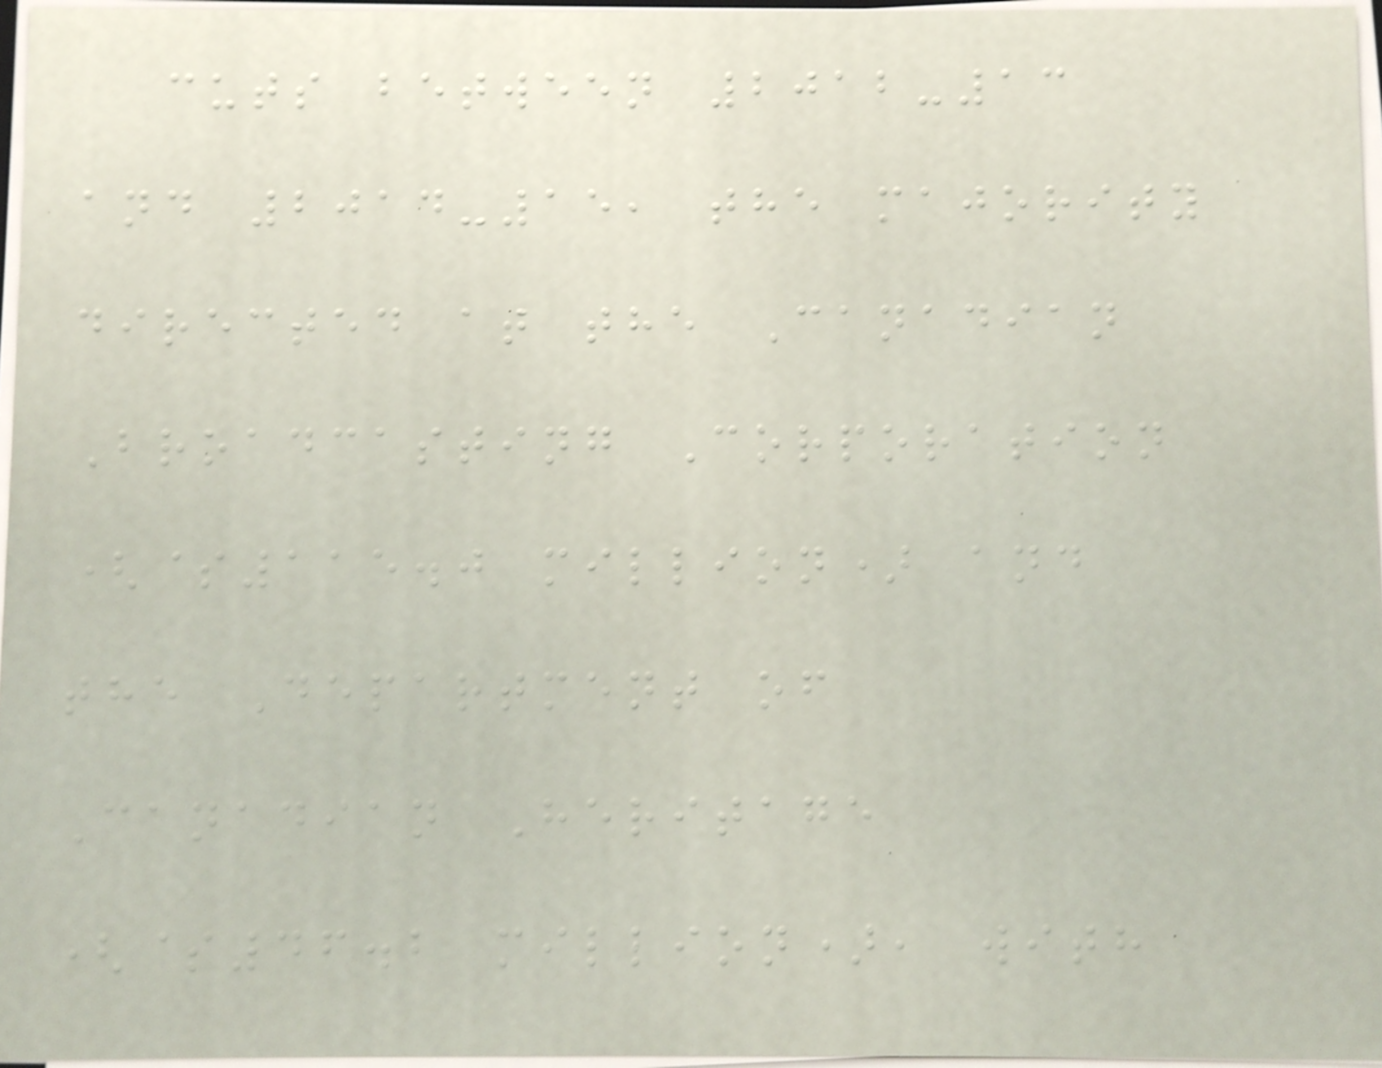cuts between 2012-13
and 2014-15, the majority
directed at the Canadian
Broadcasting Corporation
($115.0 million) and
the Department of
Canadian Heritage
($46.2 million), with
